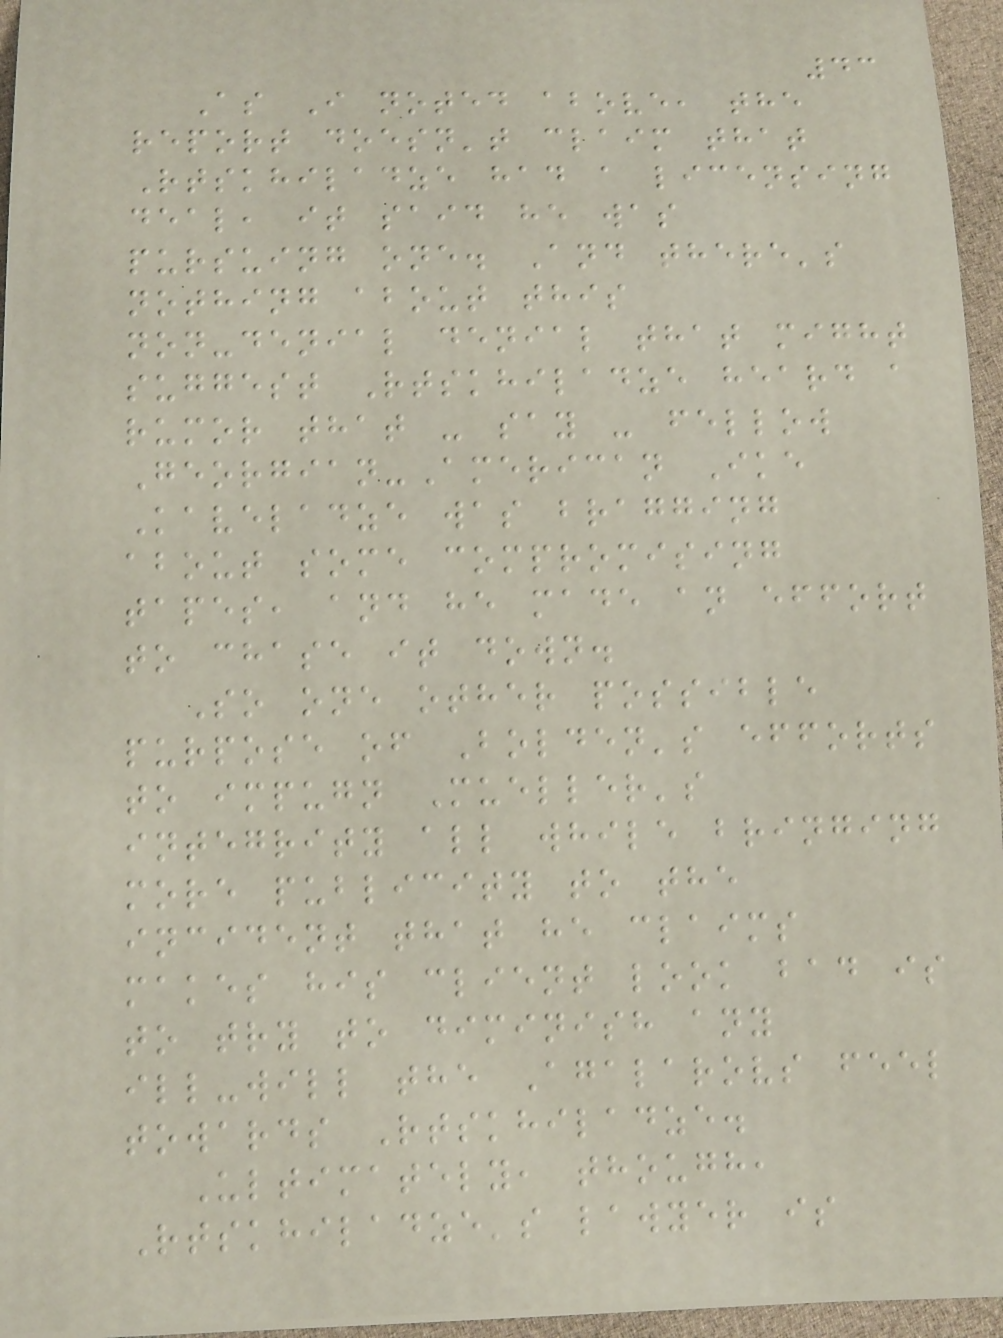43
As I noted above, the
report doesn't claim that
Rtskhiladze had a licensing
deal, it said he was
pursuing one. And there's
nothing about this
non-denial denial that might
suggest Rtskhiladze heard a
rumor that - say - fellow
Georgian-American Ike
Kaveladze was bragging
about some compromising
tapes, and he made an effort
to chase it down.
So one other possible
purpose of Bolden's efforts
to impugn Mueller's
integrity all while bringing
more publicity to the
incident that he claims
makes his client look bad is
to try to diminish any
ill-will the Agalarovs feel
towards Rtskhiladze.
Ultimately, though,
Rtskhiladze's lawyer is
